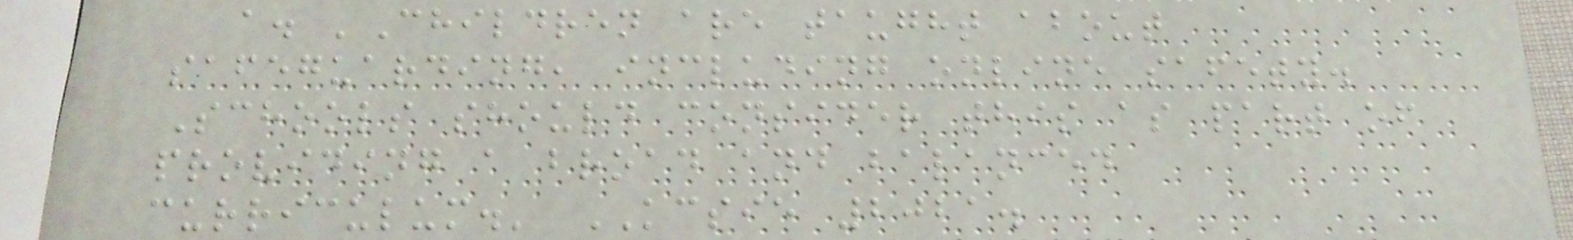a. 'Children are taught about
safeguarding, including online safety.
Schools should consider this as part of
providing a broad and balanced
curriculum.' KCSIE 2021.
